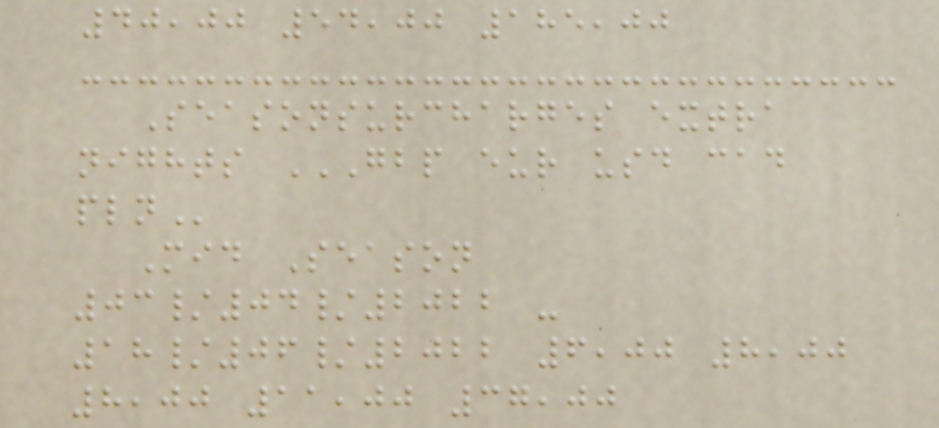40,00 54,00 185,00
Seasonsurcharges extra
nights GBP EUR USD CAD
PLN
Mid Season
03/04/2022 -
18/06/2022 6,00 8,00
8,00 11,00 37,00
